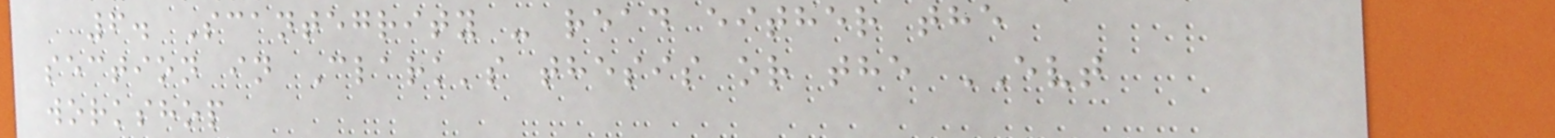6. Scantegrity - read either the
section in Clark's thesis or the EVT
workshop
